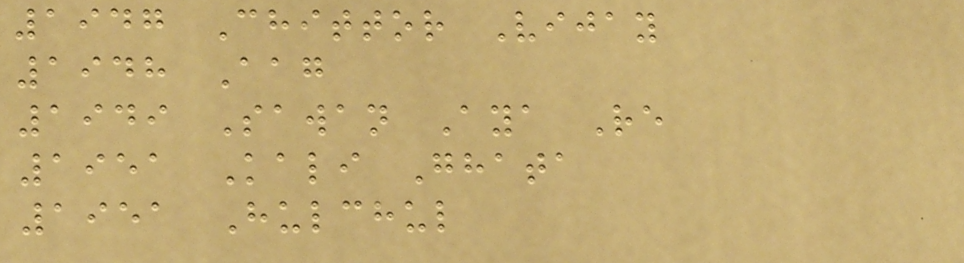1947 Chittor Vijay
1948 Aag
1949 Sawan Aya Re
1951 Kali Ghata
1951 Hulchul
